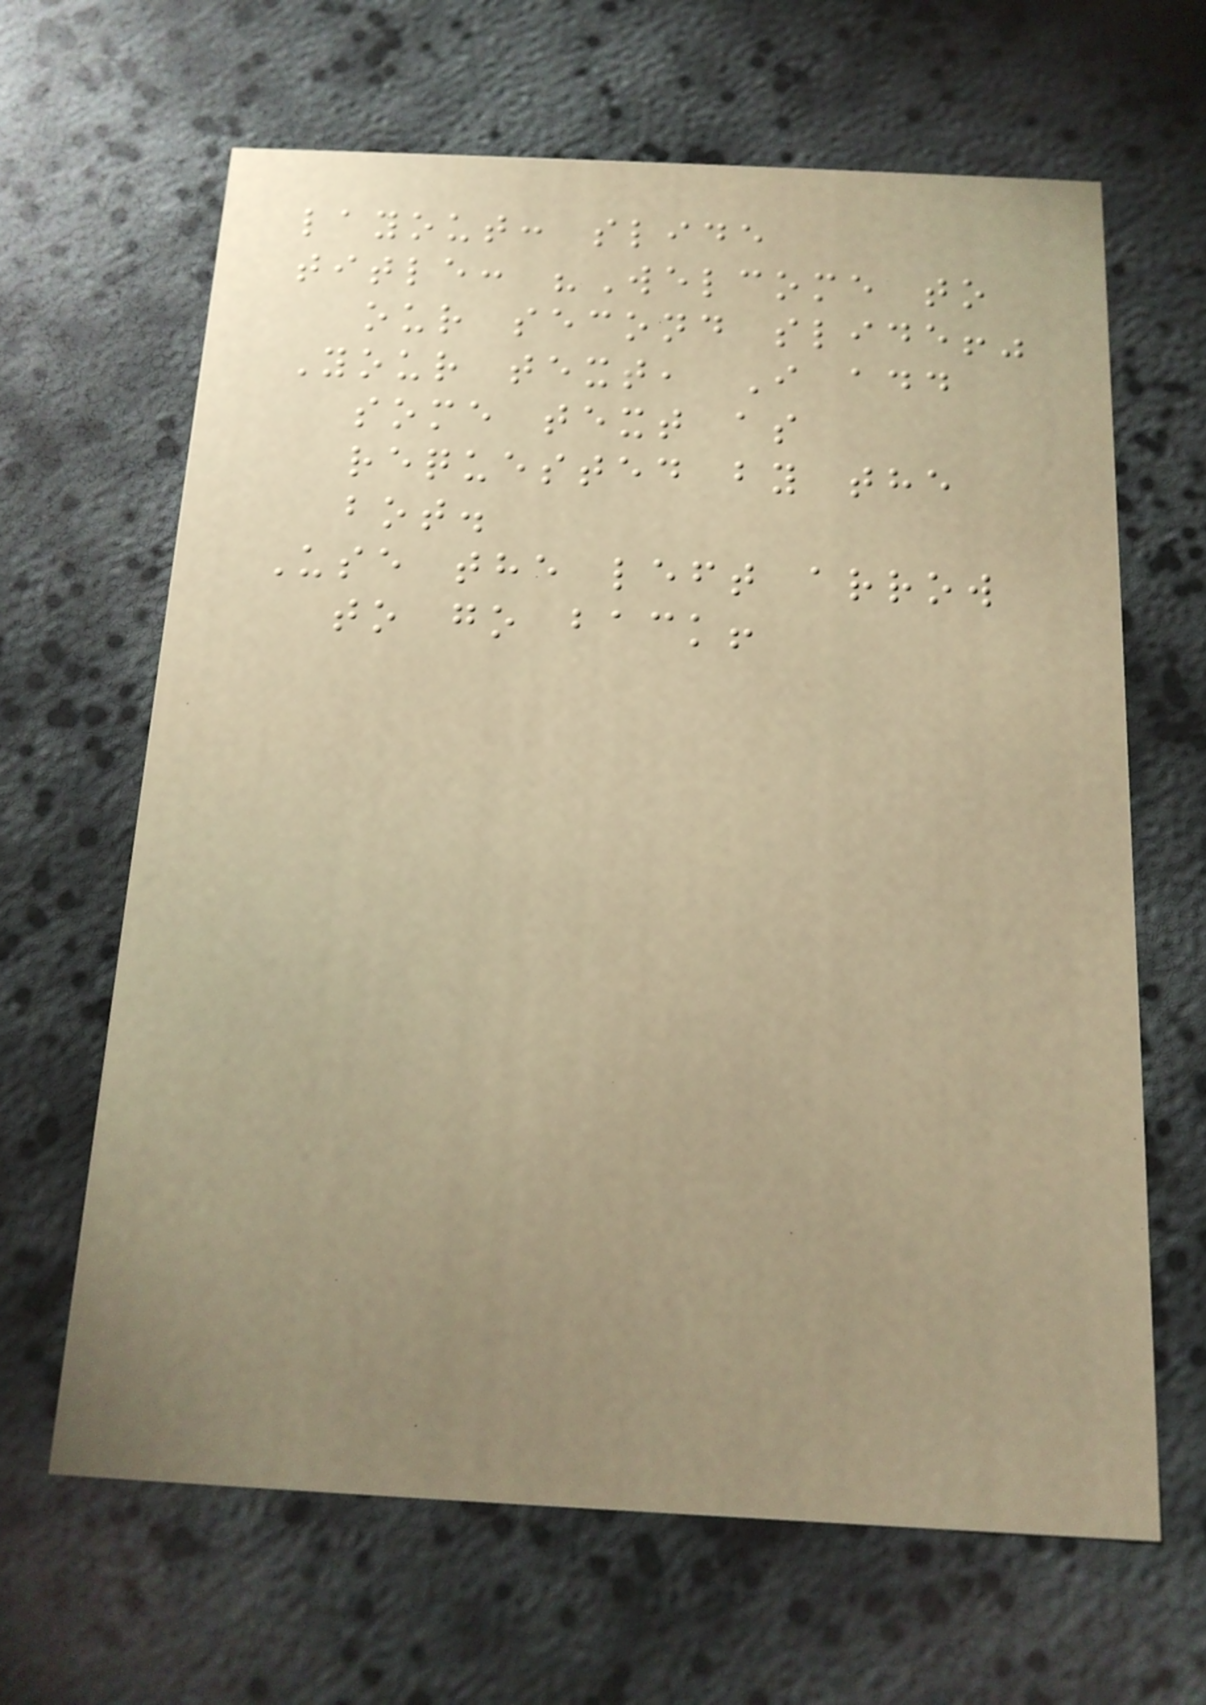layout: slide
title: "Welcome to
our second slide!"
Your text, I add
some text as
requested by the
bot.
Use the left arrow
to go back!
